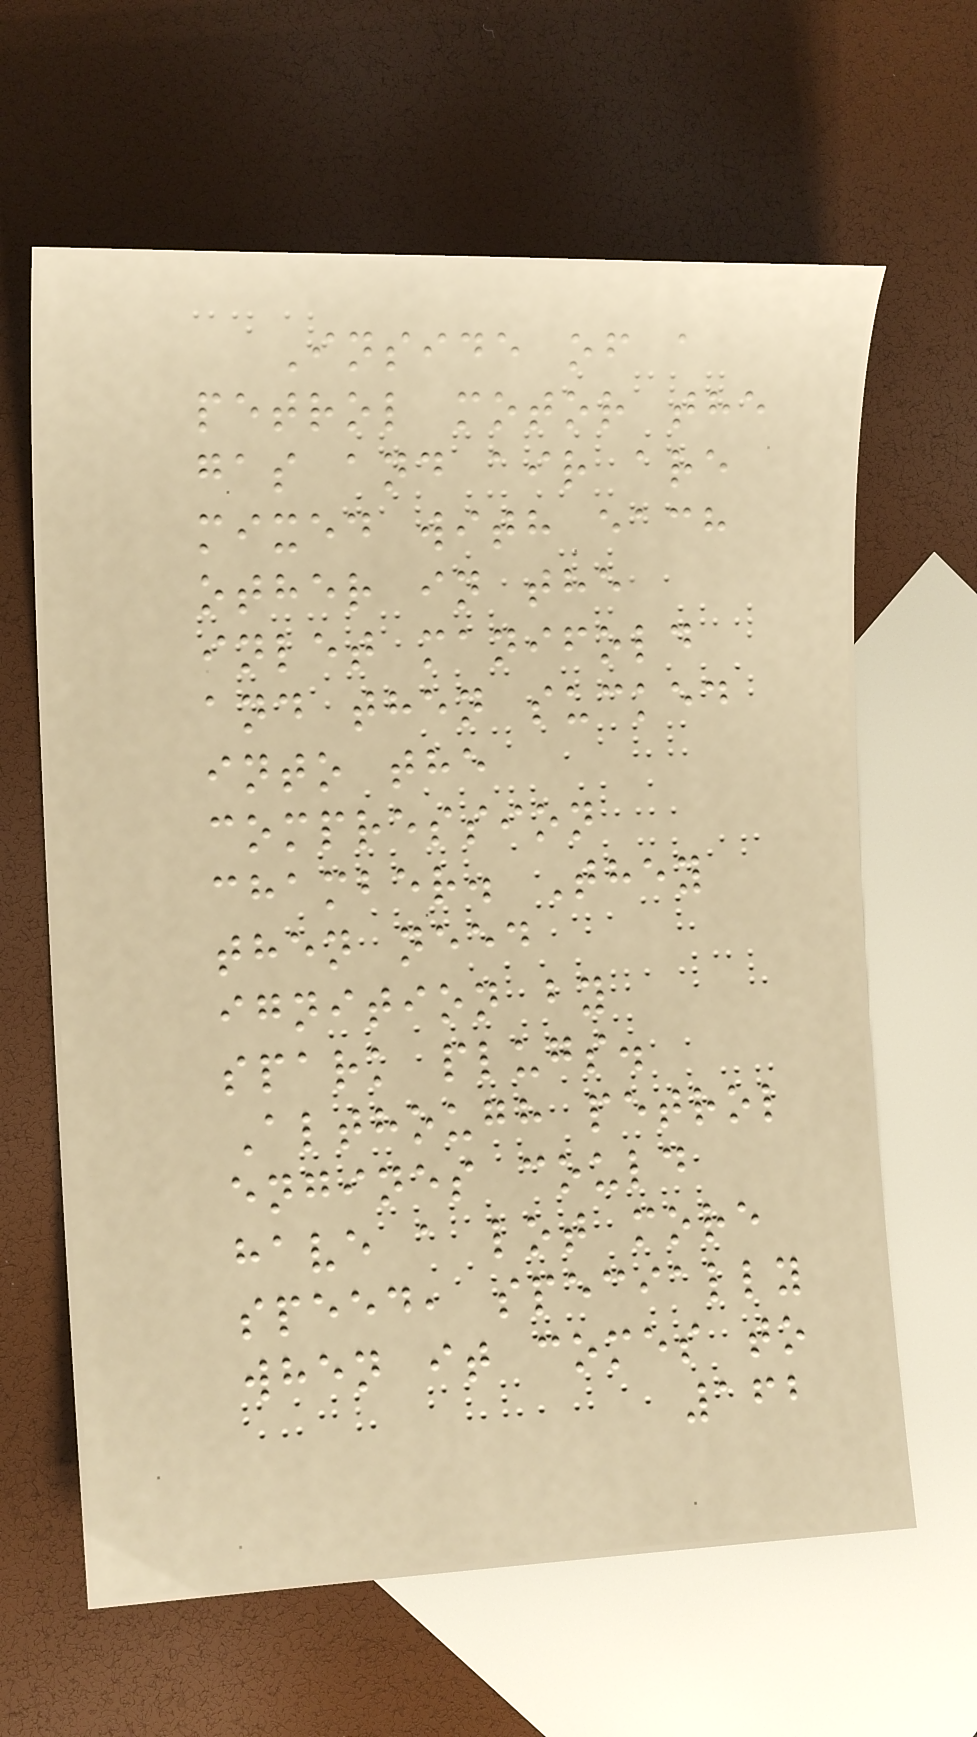Inside of a
petrol motor the
gas and air are
mixed with each
other in the
inlet manifold
and then sucked
into the
compression
chamber. They
then need
ignition by
spark plugs.
Although petrol
engines could
have a lot more
speed, specially
when it comes to
162
